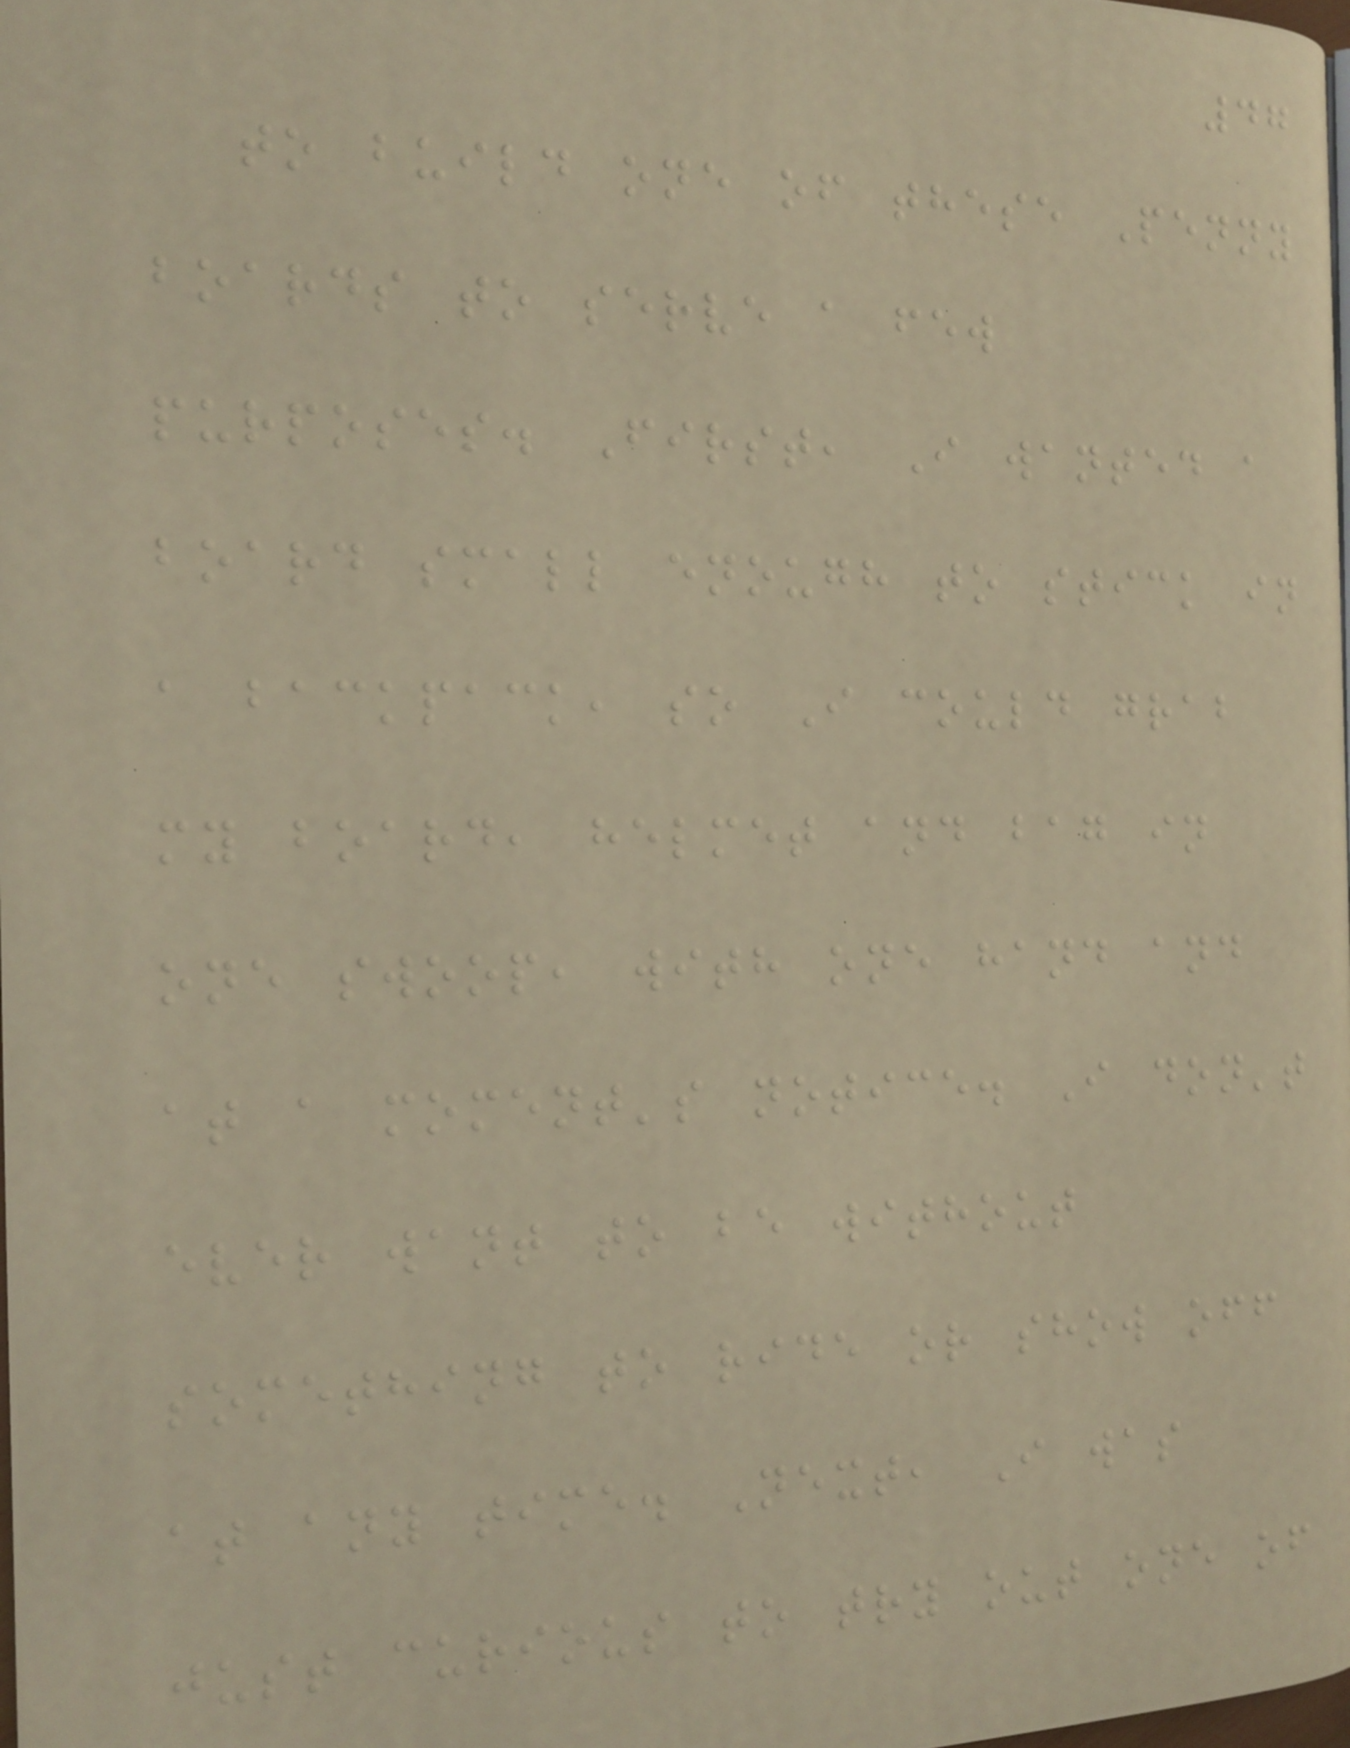47
to build one of these Penny
boards to serve a few
purposes. First, I wanted a
board small enough to stick in
a backpack, so I could grab
my board, helmet and bag in
one swoop, with one hand and
at a moment's notice. I don't
ever want to be without
something to ride or show off
at any time. Next, I was
just curious to try out one of
